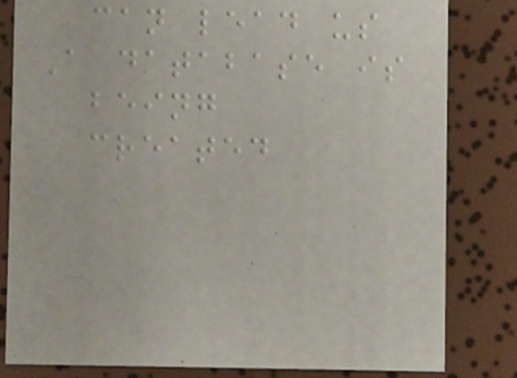can lead us
A database is
being
created
